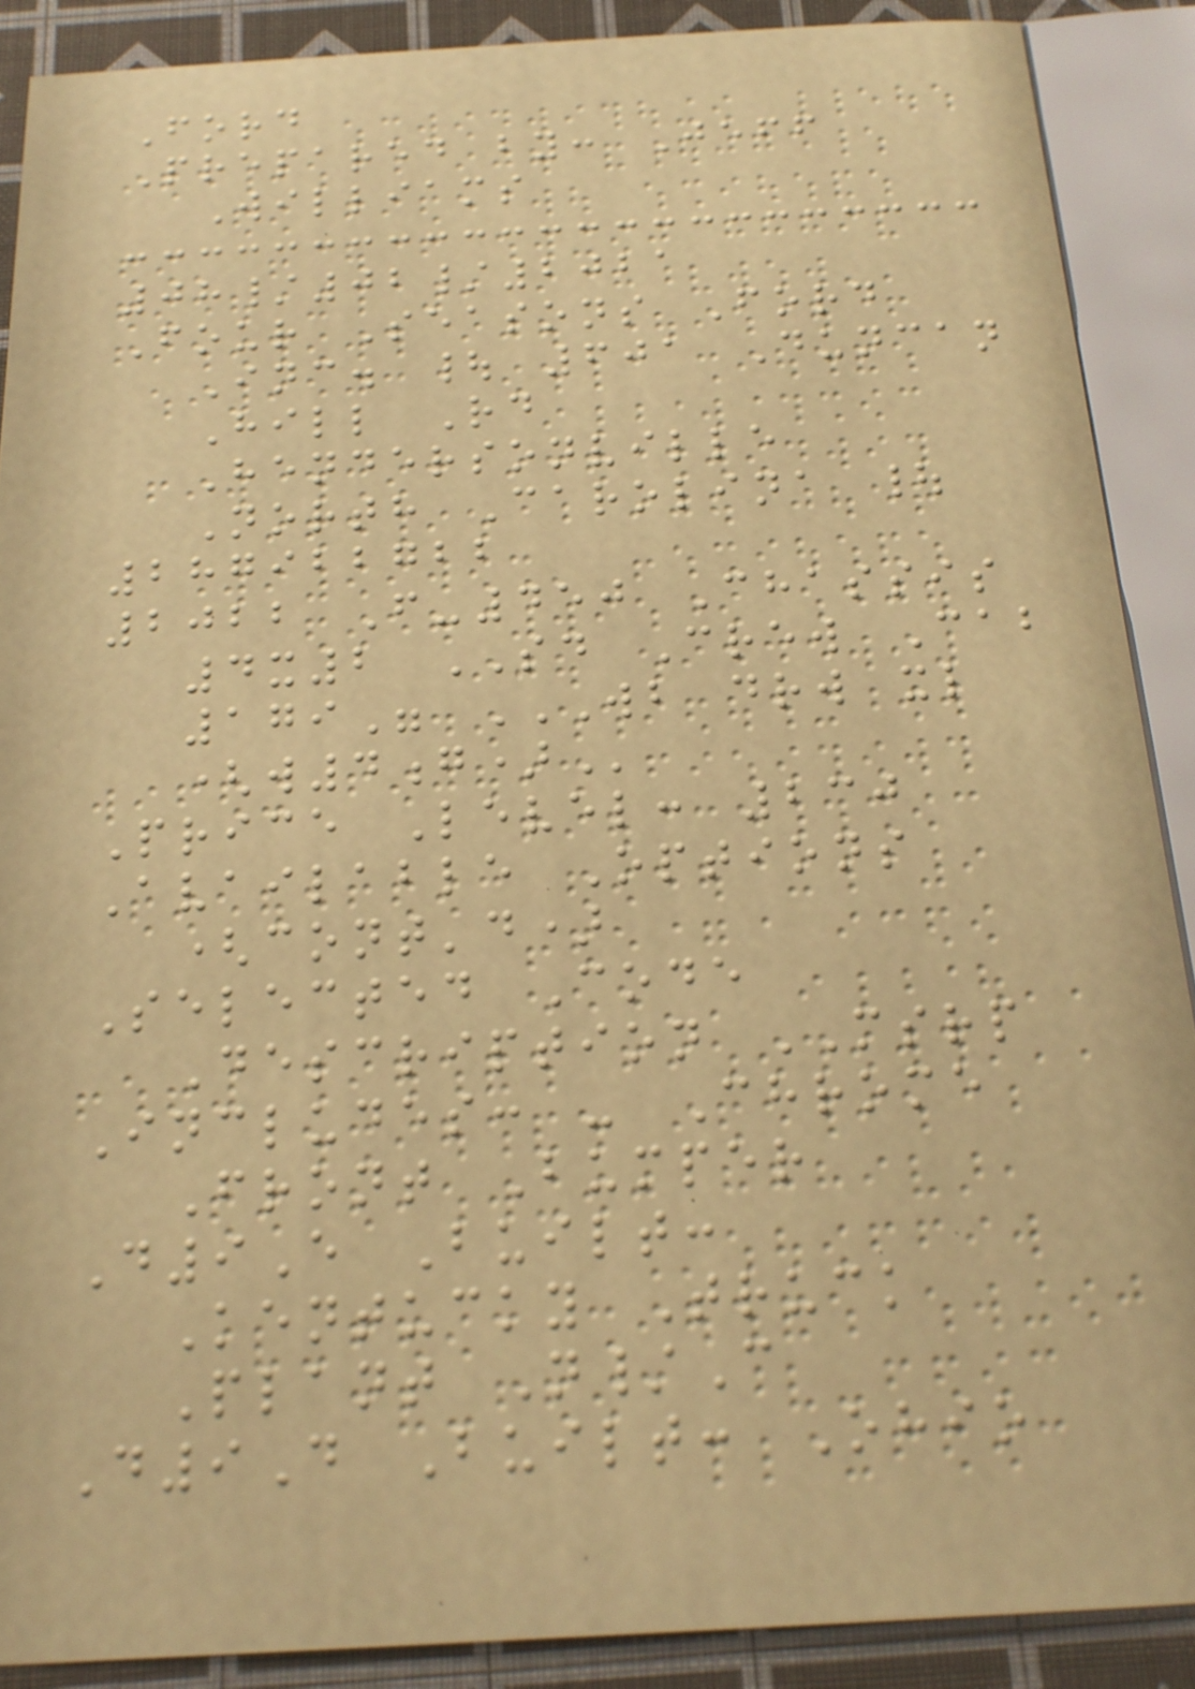Ford
Prepared by: Jeff
Williams
08/02/2021
Four Seasons Ford
Inc. | 601 Duncan
Hill Rd
Hendersonville
North Carolina |
287922722
2022 F-450 Chassis
4x2 SD Crew Cab
179" WB DRW XL
(W4G)
Price Level: 230
Available Options
(cont'd)
Selected Code
Description MSRP
Includes: - Chrome
Front Bumper
D9E Built:
Kentucky Truck
Plant N/C
D9D Built: Ohio
